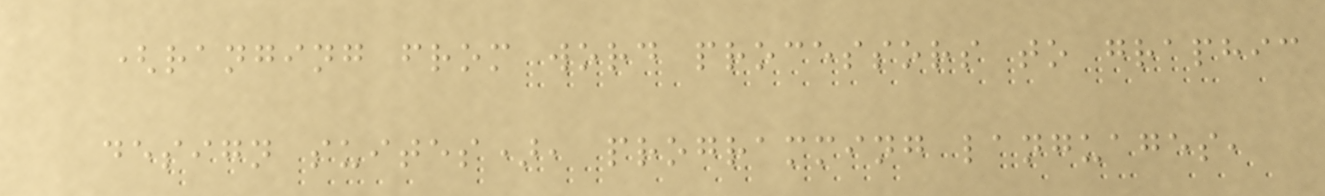(ranging from word processors to graphic
design suites), programming languages,
